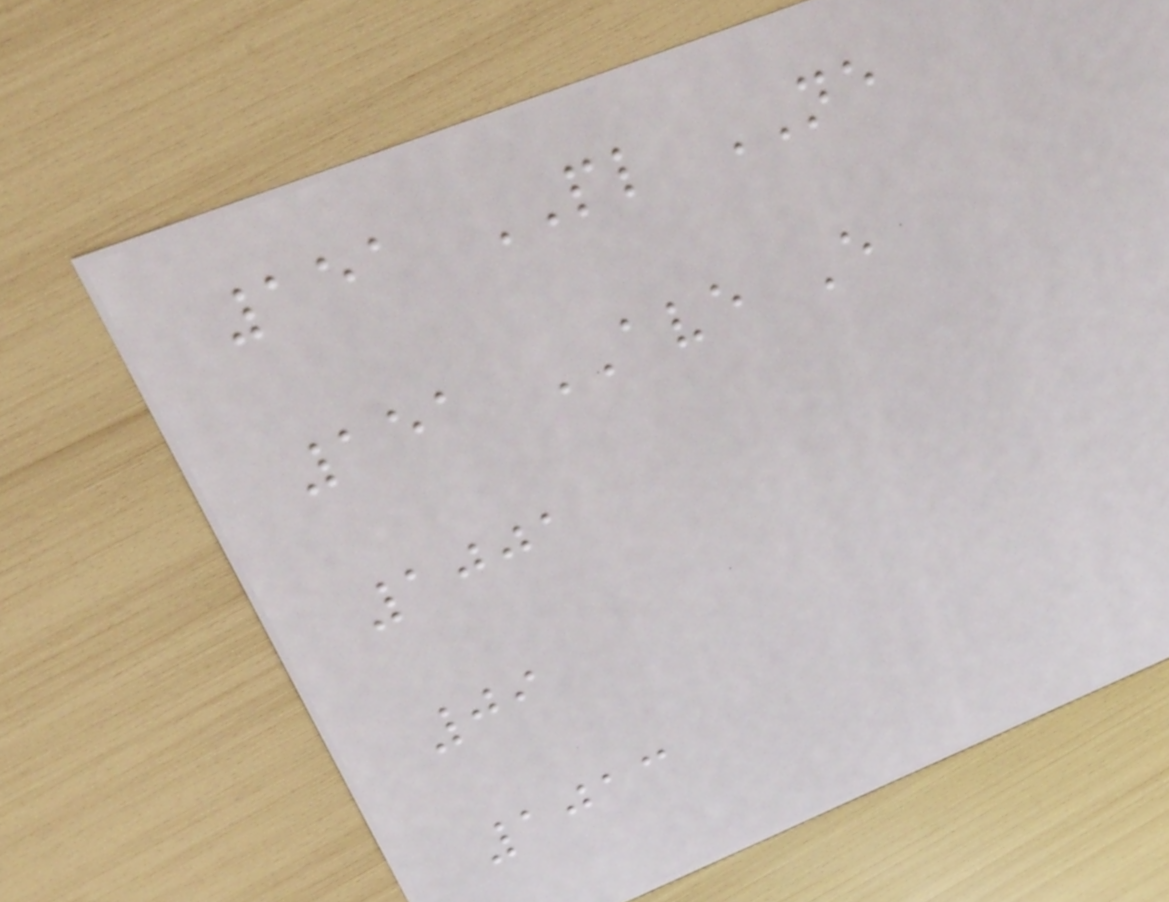151 PL NE
151 AVE E
1001
09
1013
